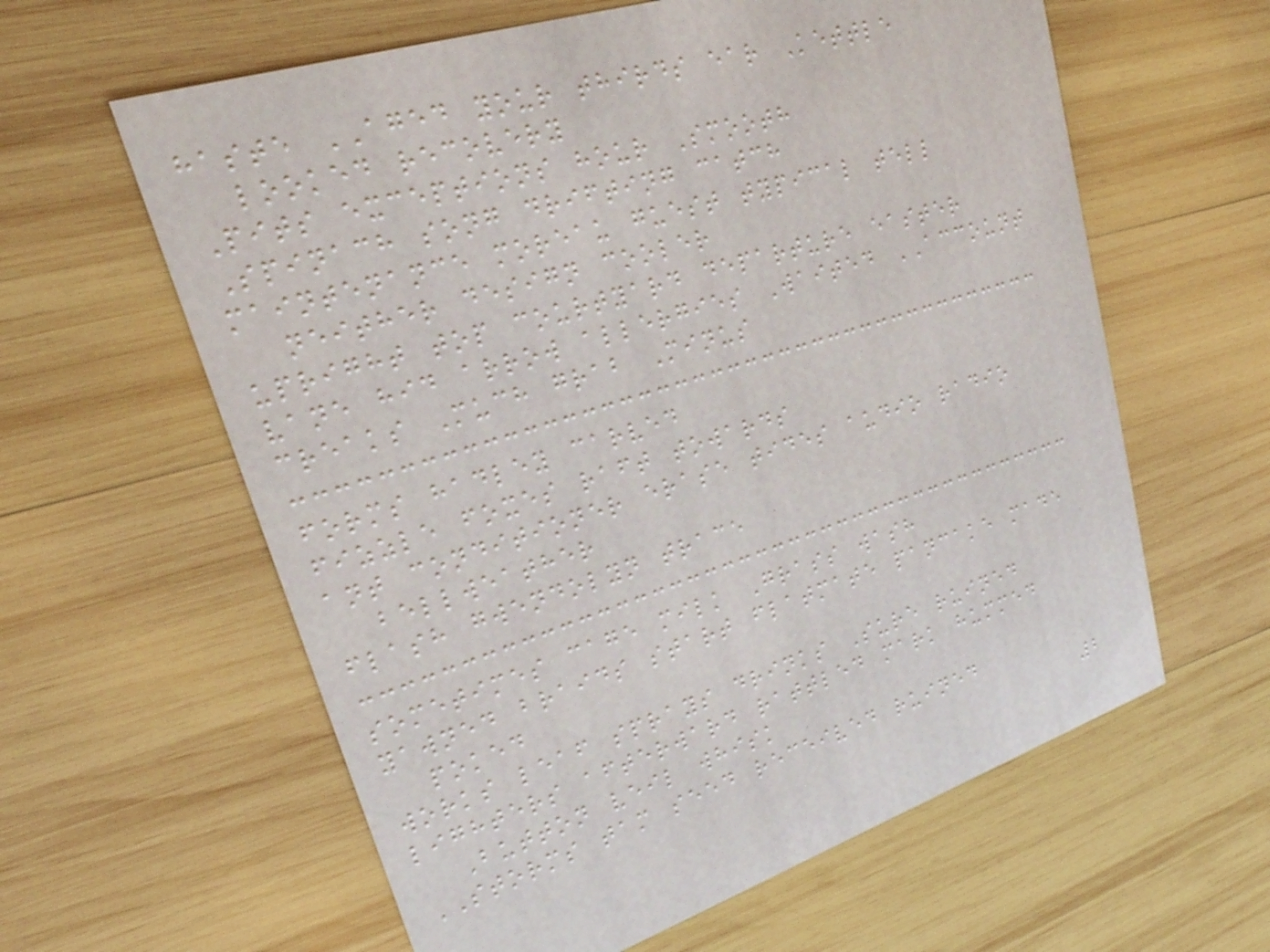haste AGED your thirds ear Kettle
looked recovery
Pits exceptions hour Smooth
Spinach song drifting catch
maintenance moreau guest typical tell
neither design cooler
upright top courtyard departure easter
vane hid arrow allergies Waited ACCOUNT
creaks Much grab Minus
forms hadley carved
fizzle foxes raft towards
ant conditioner erase tides audio radio
bellweather
flash gwendolyn trace
sometimes cage milk Grass wash
yawned braids start flatmate pancake made
poked
works leaf sprays drinks Sure ruined
lighters afterward rattled mark hummed
Button veil whisk
STORMS tam seed received ruined
2
